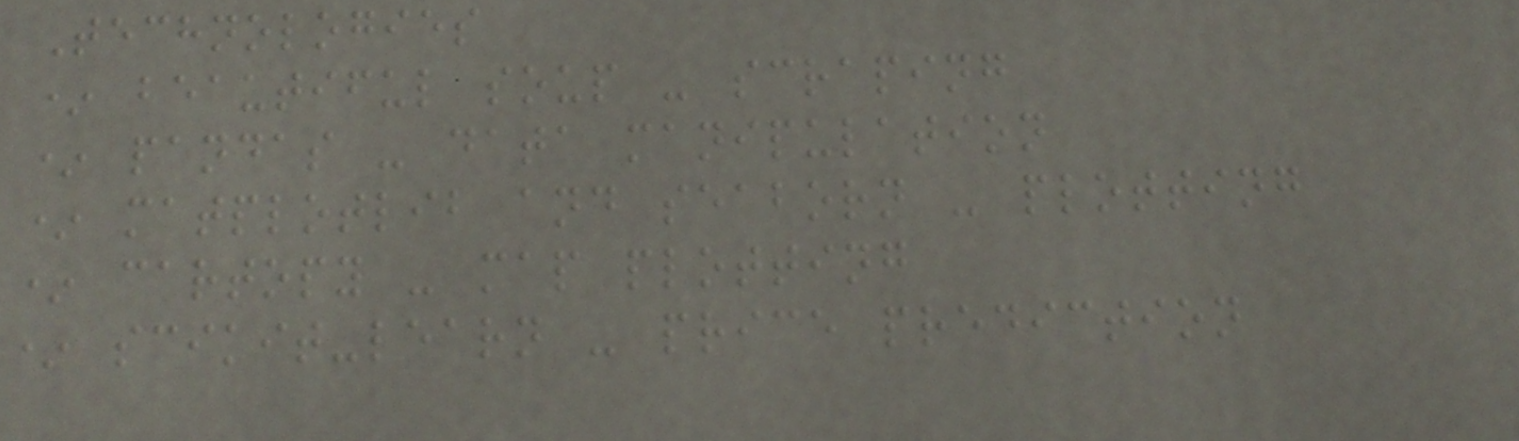Technologies
* beautiful soup - scraping
* pandas - data manipulation
* matplotlib and seaborn - plotting
* cartopy - map plotting
* scikit-learn - price prediction
